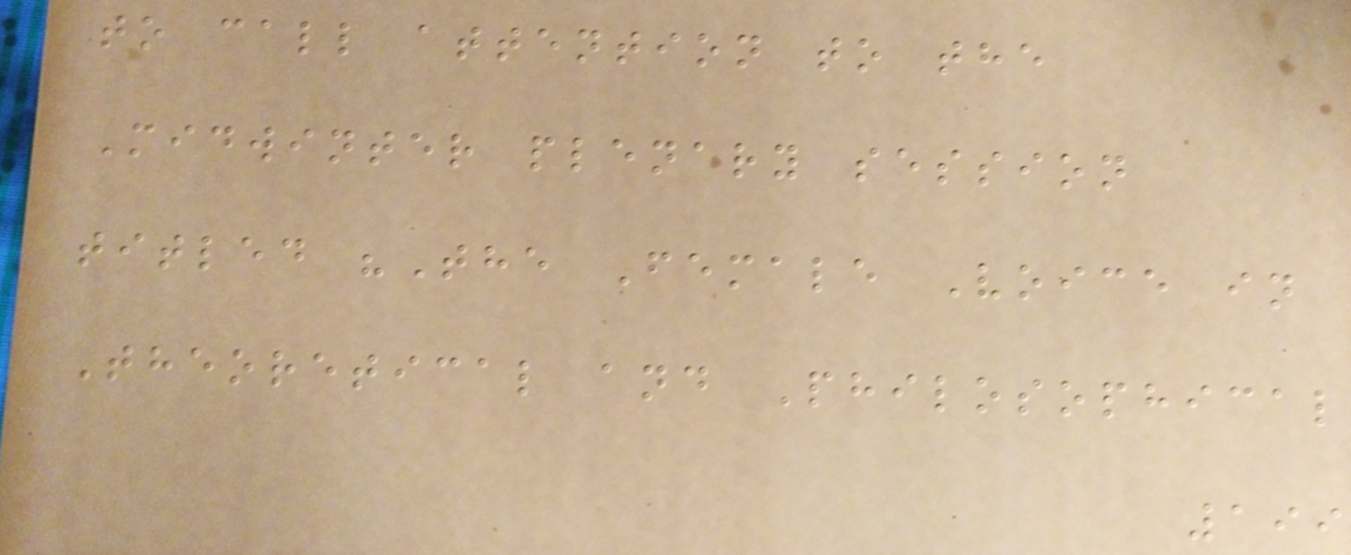to call attention to the
Midwinter plenary session
titled "The Female Voice in
Theoretical and Philosophical
199
